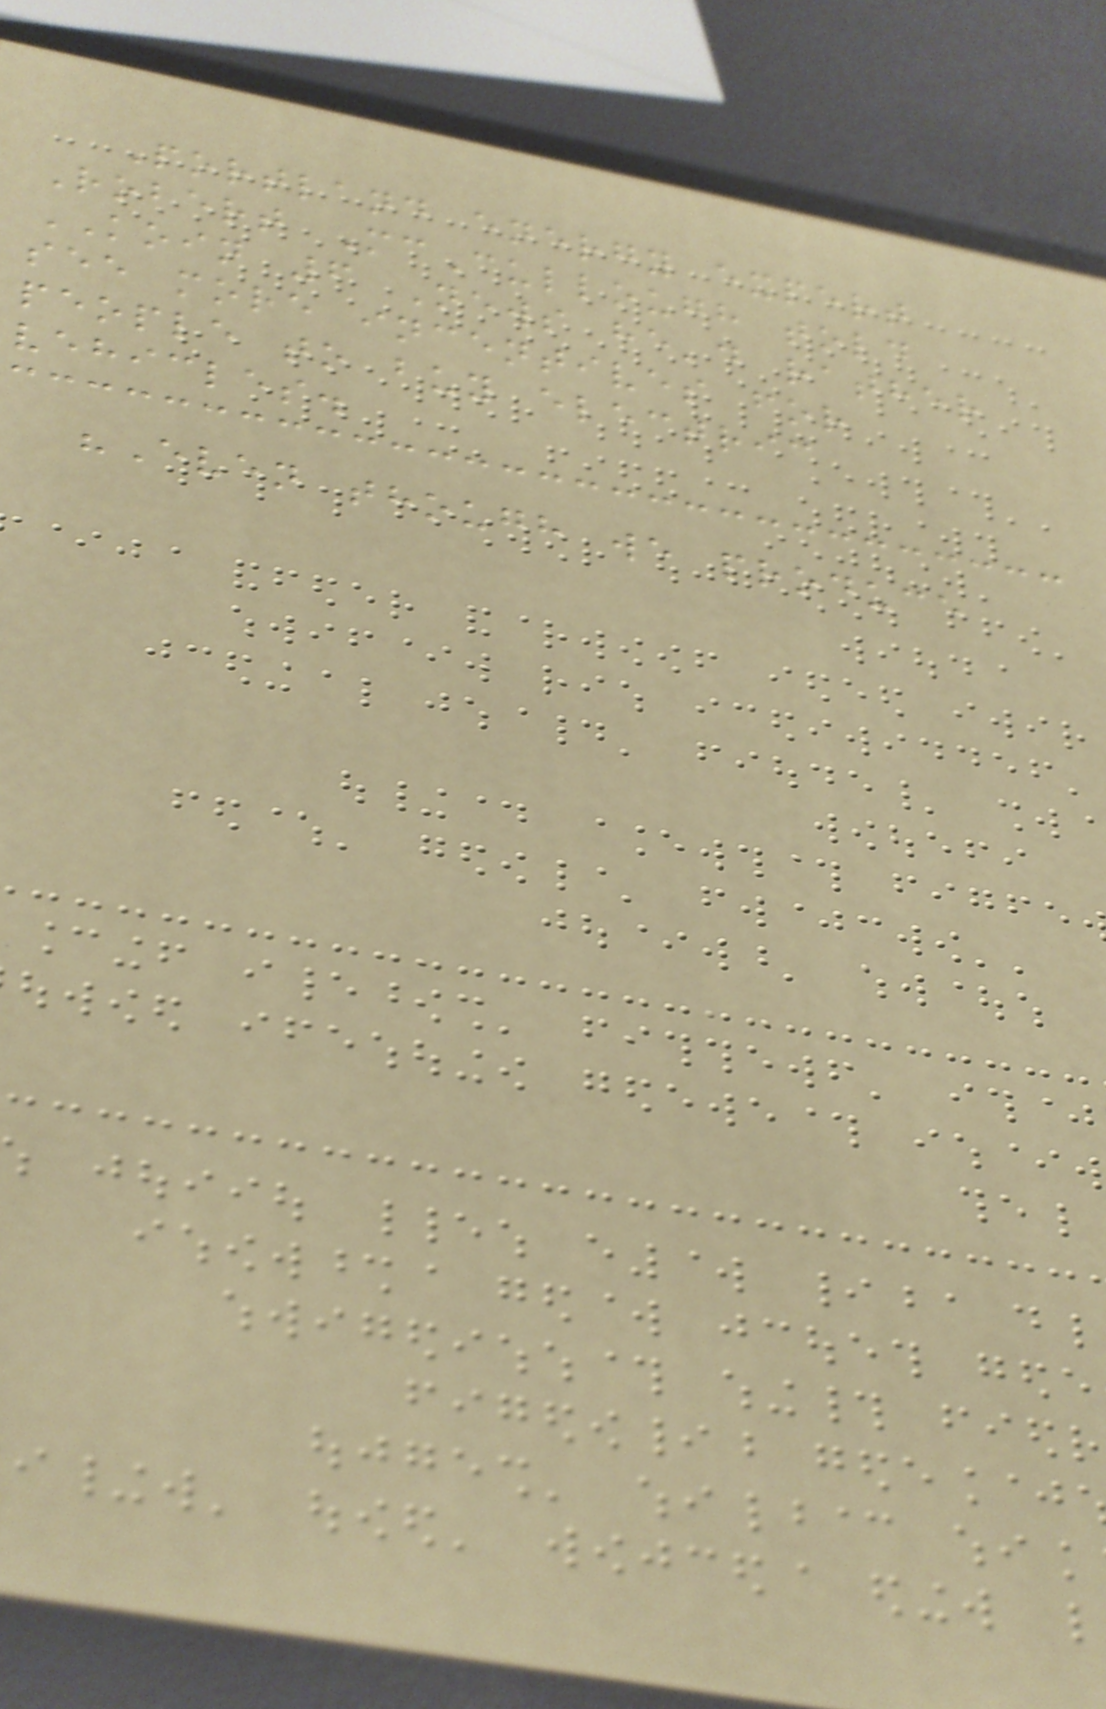Portland energy expert
Robert McCullough told
KOIN 6 News he'd rather
see more incentives for
people to buy electric
vehicles.
"Even though we produce
